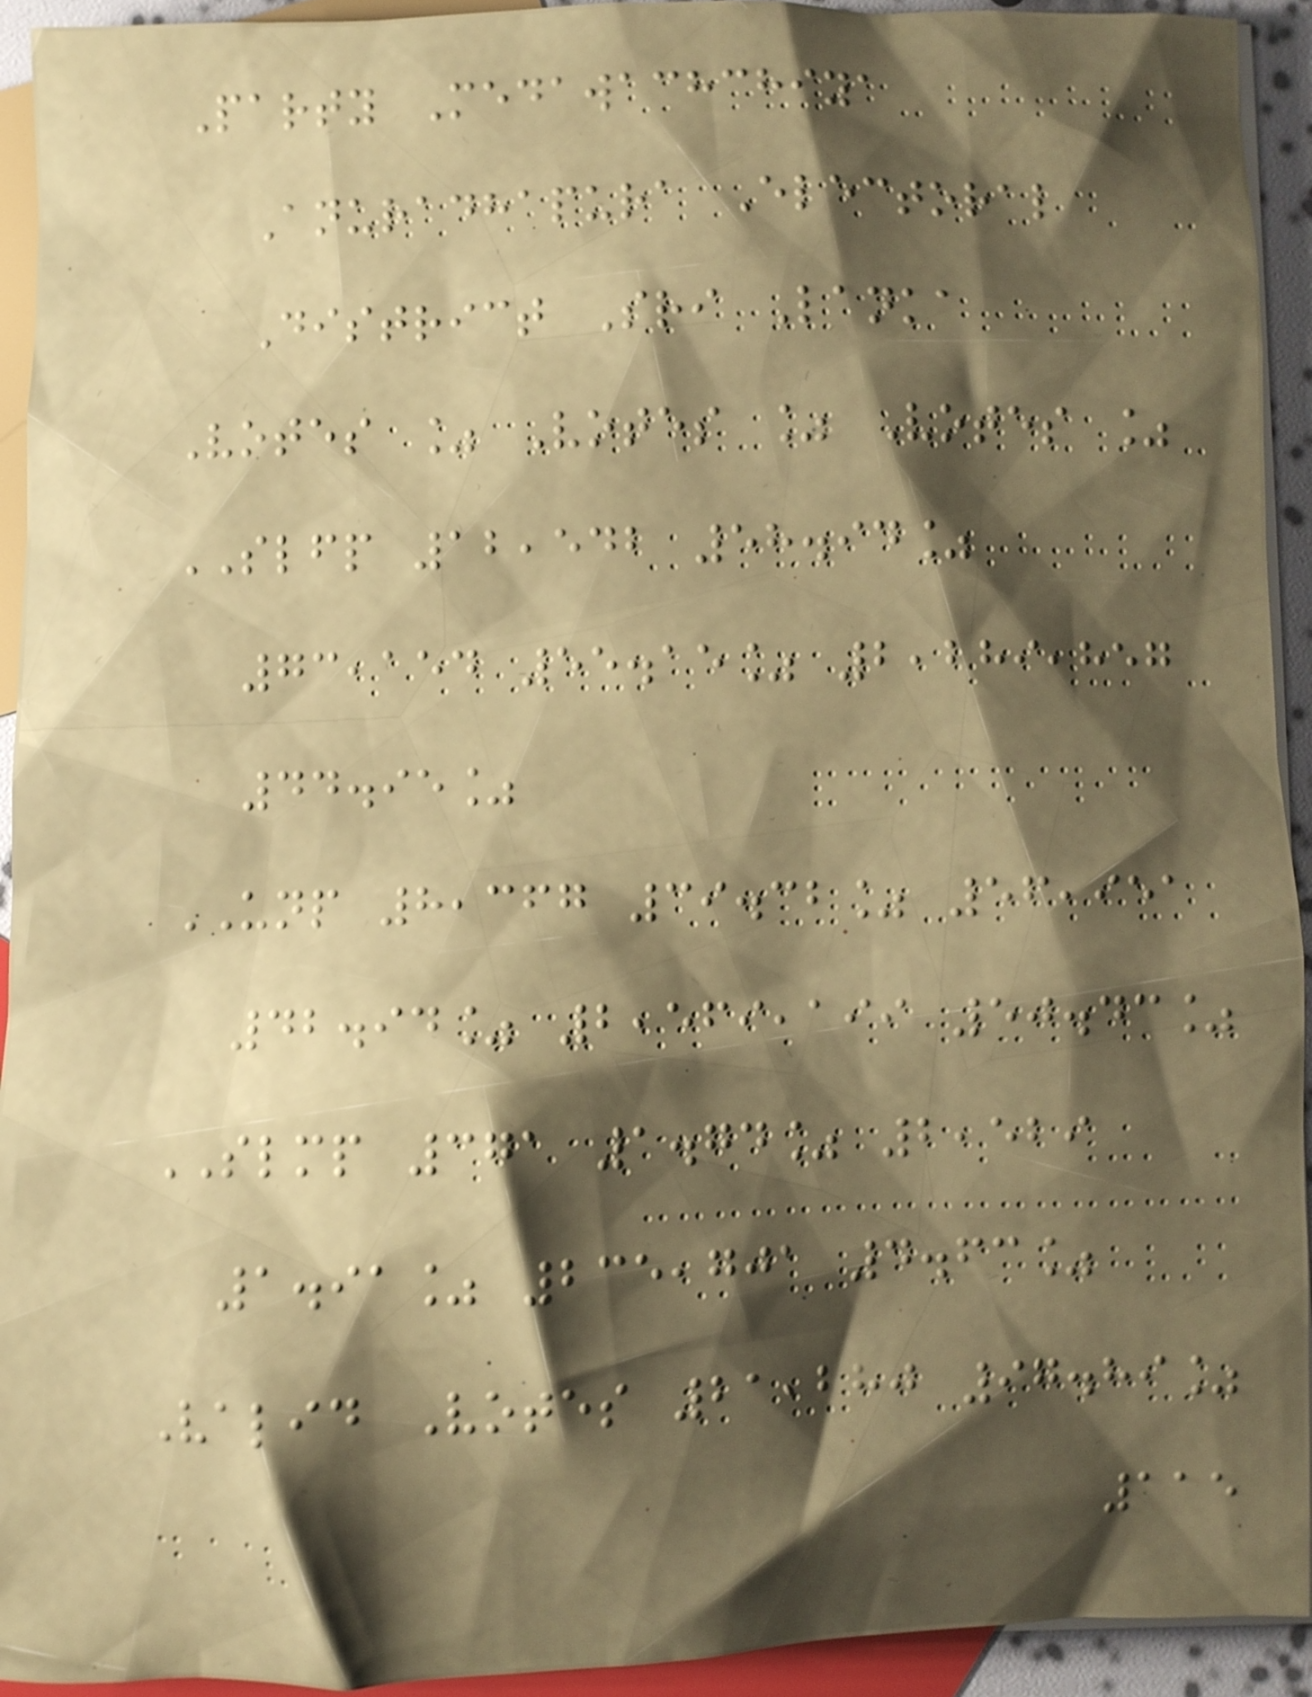Party Medawachchiya
Anuradhapura Electoral
District Sri Lanka
Votes % Votes % Votes %
SLFP 12,542 58.94%
73,154 55.15% 2,289,857
44.95%
UNP 8,367 39.32% 56,951
42.94% 2,569,199 50.43%
SLMP 371 1.74% 2,529
1.91% 235,701 4.63%
Valid Votes 21,280 97.89%
115
